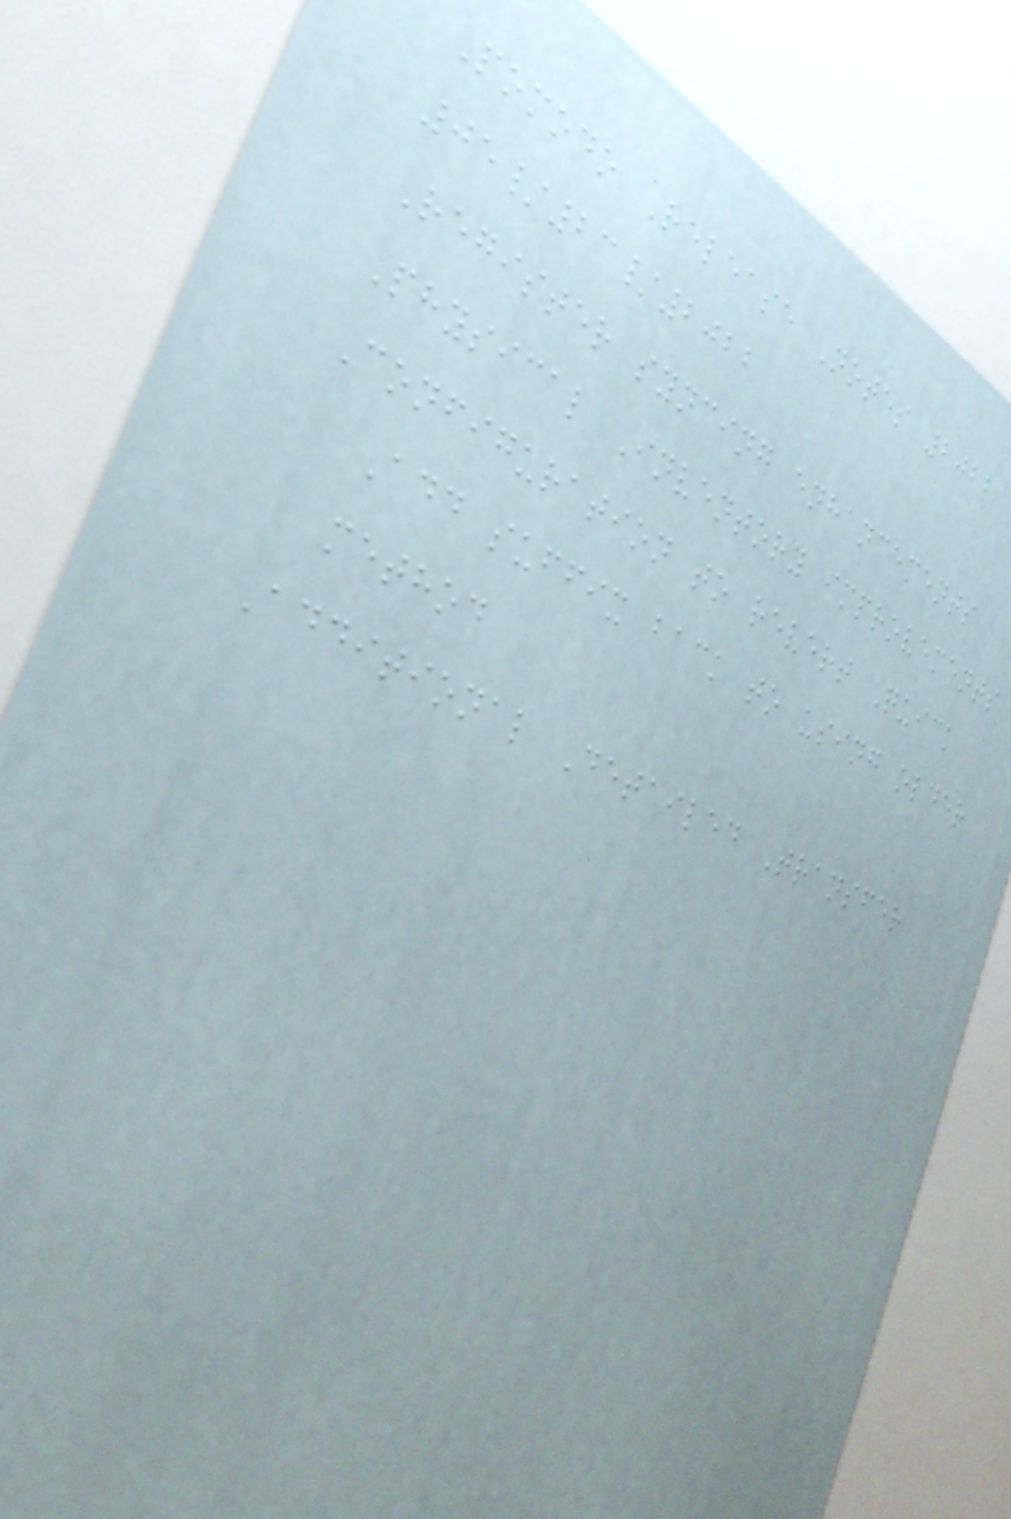Pomodo Release Notes 2022
05/23/2022
Register syncing enhancements
Physical Inventory improvements
Configuration to revert Quick
Add suffix back to using older
method
Additional Detailed Transfer
